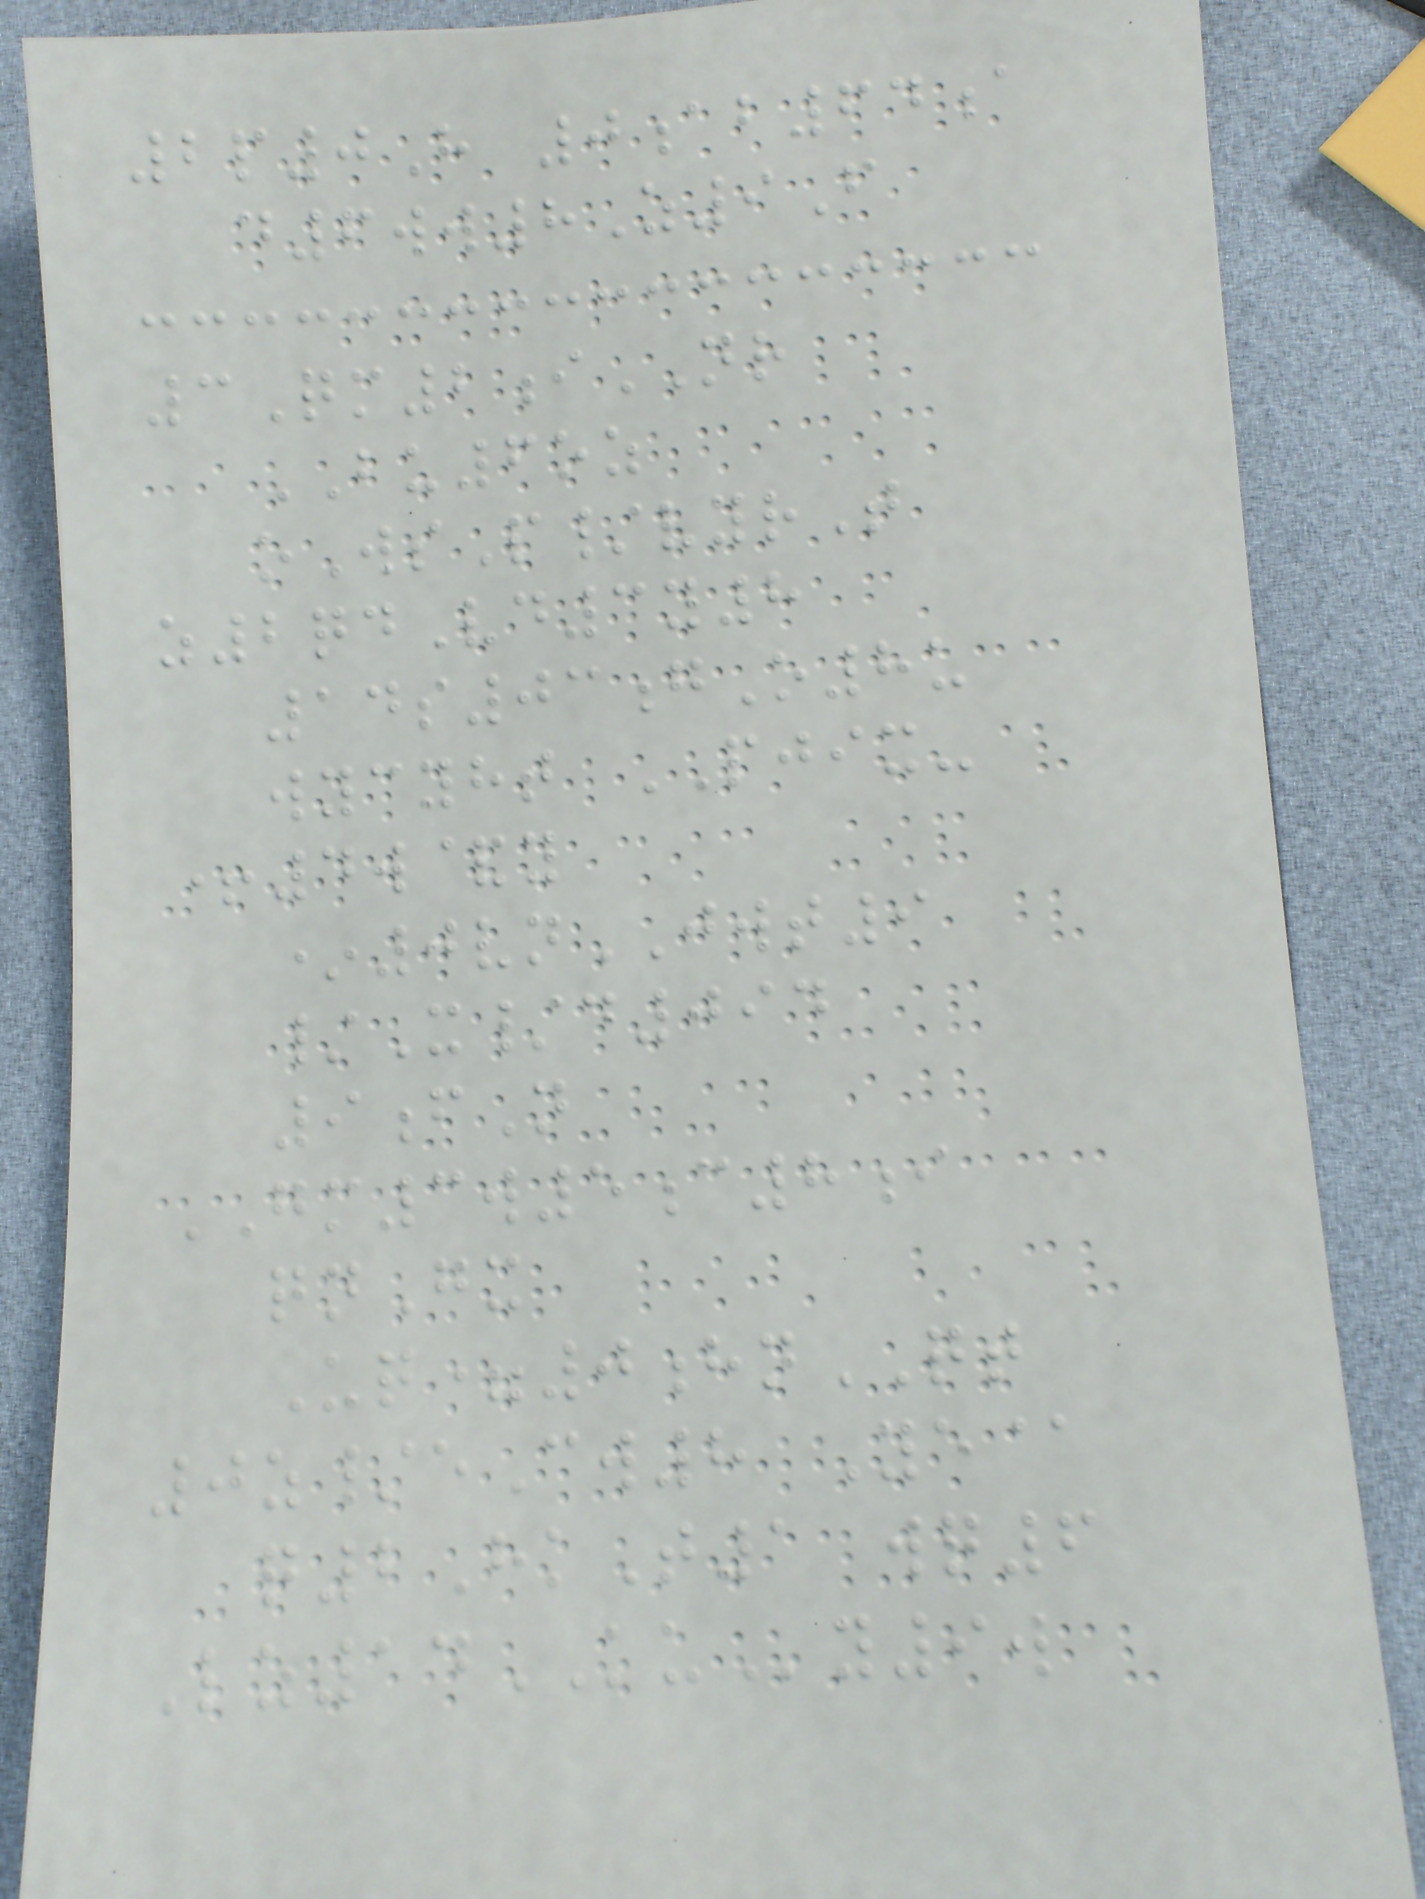2p0H 0ab64a
d6ww8Z9F
3Qm2iNR
BU6oz
oWsP/vyrT
z2qdVd3y8
14s03gO8u
wycyht PJIX-
+4w&y
*0vnJWT9
/X/d094
9fN
GM3w5c8i
qnGx
Uq=0hnQT
0z/eCw8 Ye@
q2HkT1 wq6
Lz14KUy9w
